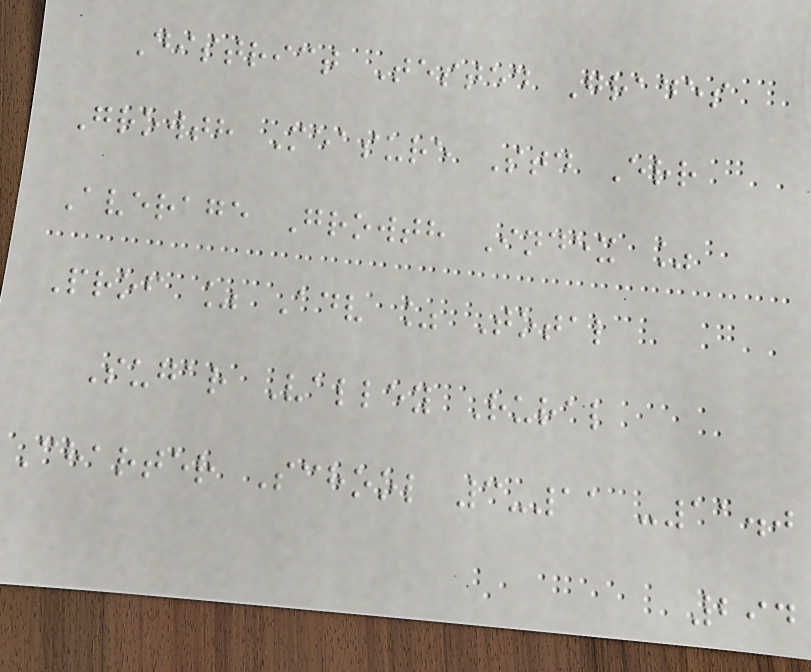District Tested Grades
Growth Measure Std Err
Average Growth Index %
Prof % Adv % Total
Sugar Valley Rural
Charter School 3-11 -11.0
294
